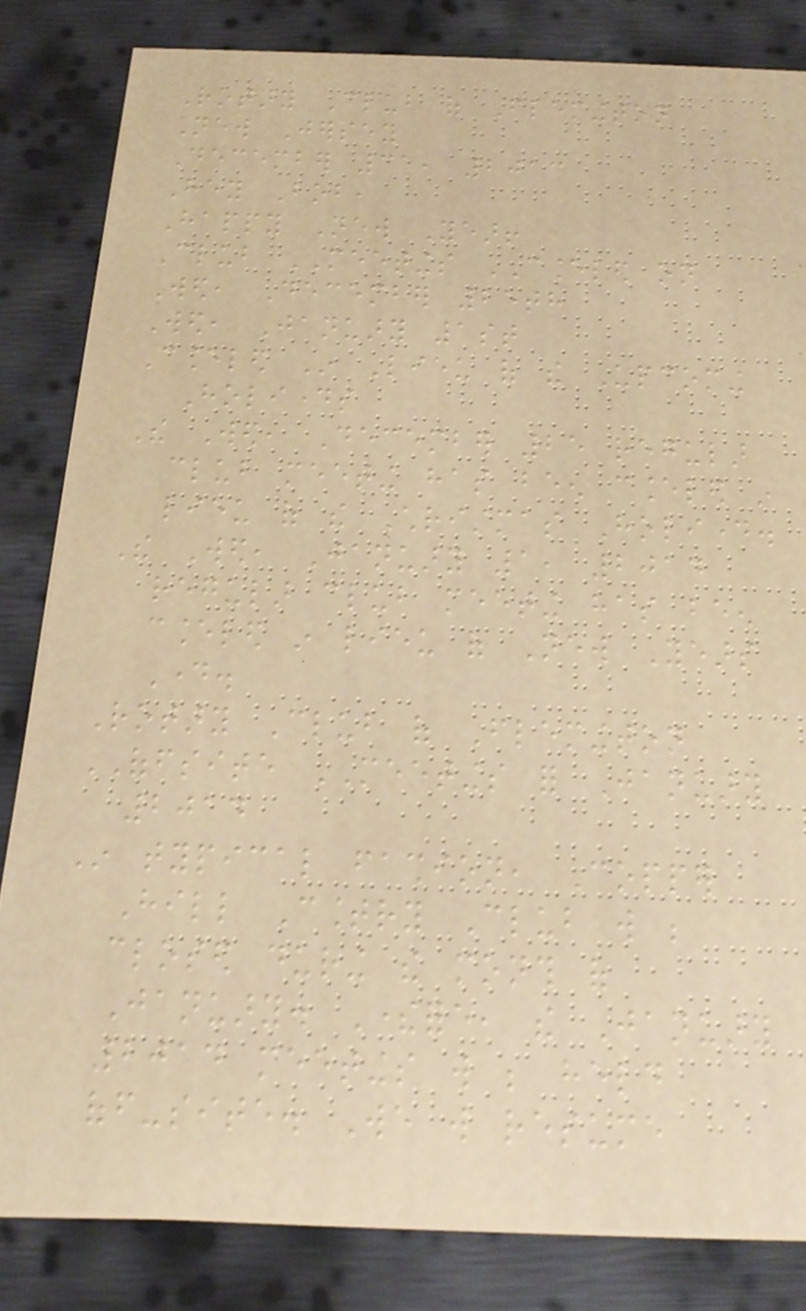Rotary Club of Flemington
New Jersey
December 31, 2013
Hey Bob,
Happy New Year!
Club MEETINGS CANCELED on
Wed, December 25th
Wed, January 1st
Canceled In Lieu of the Upcoming
Holidays
The Wed, December 25 regular
club meeting has been canceled in
lieu of the Christmas Holiday.
The Wed, January 1, 2014
regular club meeting has been
canceled in lieu of New Years
Day.
Rotary Club of Flemington
OFFSITE MEETINGS for January
2014
In typical fashion, Copper
Hill Country Club will be
closed during the month of
January. Therefore, the January
2014 meetings will be held
off-site. We will resume
